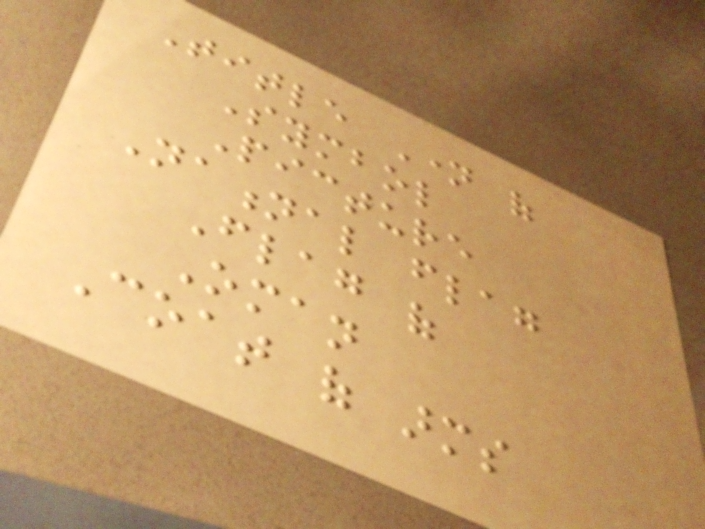Title Name of
Symbol
Picture
National flag
Flag of
Oman
Coat of arms
